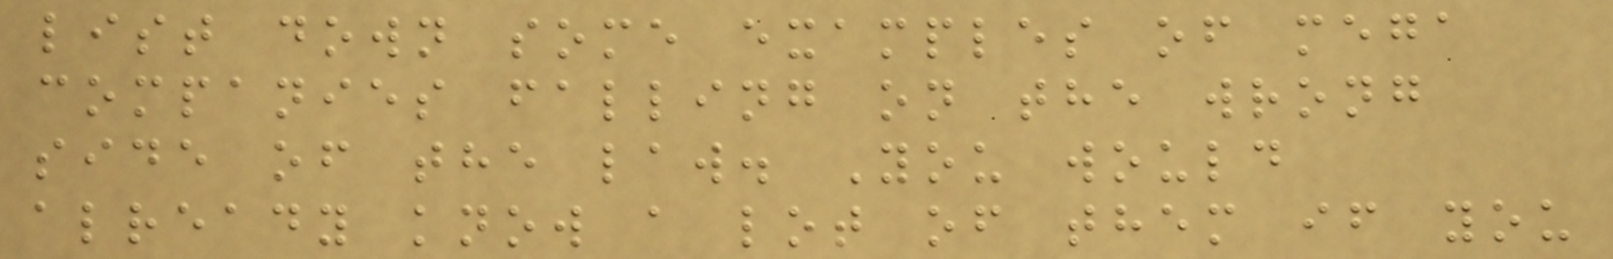list down some examples of mega
companies falling on the wrong
side of the law. You would
already know a lot of them if you
